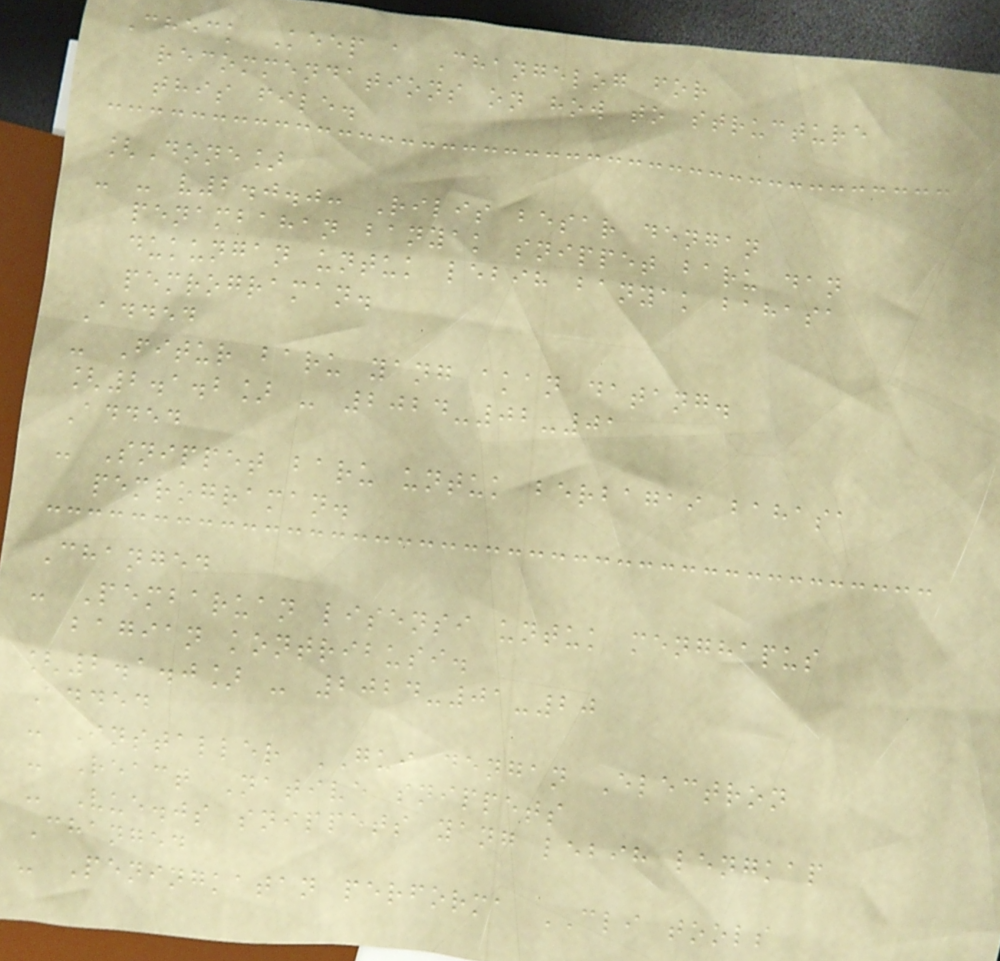Check Keep a Changelog for
recommendations on how to structure
this file.
[Done]
- - v2.0.0: Rilis besar dengan
penambahan banyak snippet baru dan
dukungan untuk lebih banyak bahasa
pemrograman.
Added
- Fitur baru yang akan datang.
[2.1.2] - 2024-02-01
Added
- Snippet baru untuk berbagai bahasa
pemrograman.
Changed
- Pembaruan lisensi untuk menghapus
bagian kontribusi.
[2.1.0] - 2024-01-20
Added
- Installer GUI dengan Electron
- React Native snippets
- Vue.js snippets yang lebih lengkap
Changed
- Peningkatan performa CLI tools
